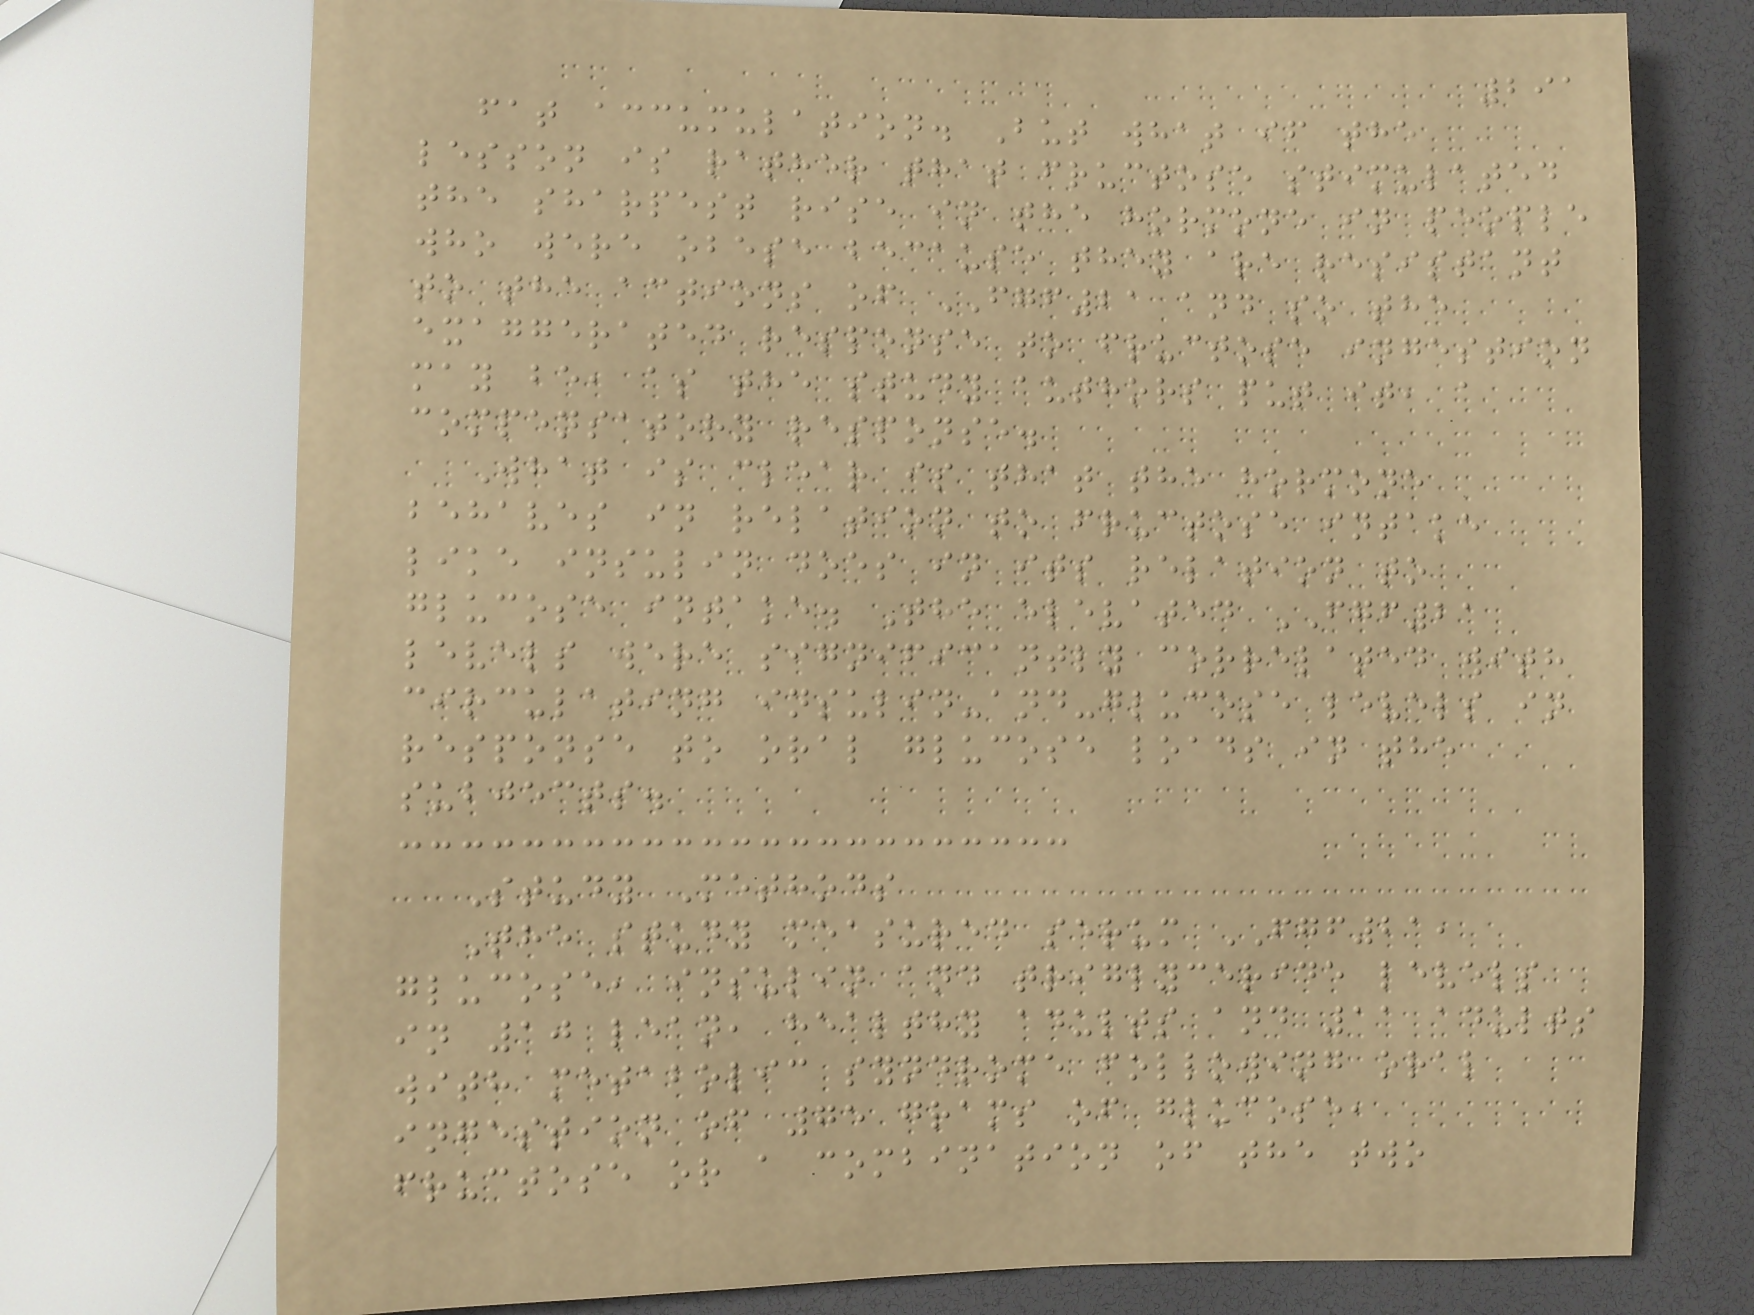291
fat accumulation. But what if the
lesson is rather that fructose stimulated
the sharpest rise in the hormone in people
who were obese because they are resistant
to the actions of FGF21 and so the
exaggerated response to fructose ingestion
may be, as the study authors put it, a
compensatory response.
What is clear is that the hormone
behaves in relation to fructose intake
like insulin does in its relation to
glucose intake. The elevated FGF21
levels were significantly correlated with
circulating insulin-and-glucose levels in
response to oral glucose loads in the
subjects.
Study Methods
The study measured serum FGF21,
glucose, insulin and triglyceride levels
in 10 lean, healthy adults and 11 adults
with metabolic syndrome following oral
ingestion of 75 grams of glucose,
fructose or a combination of the two
